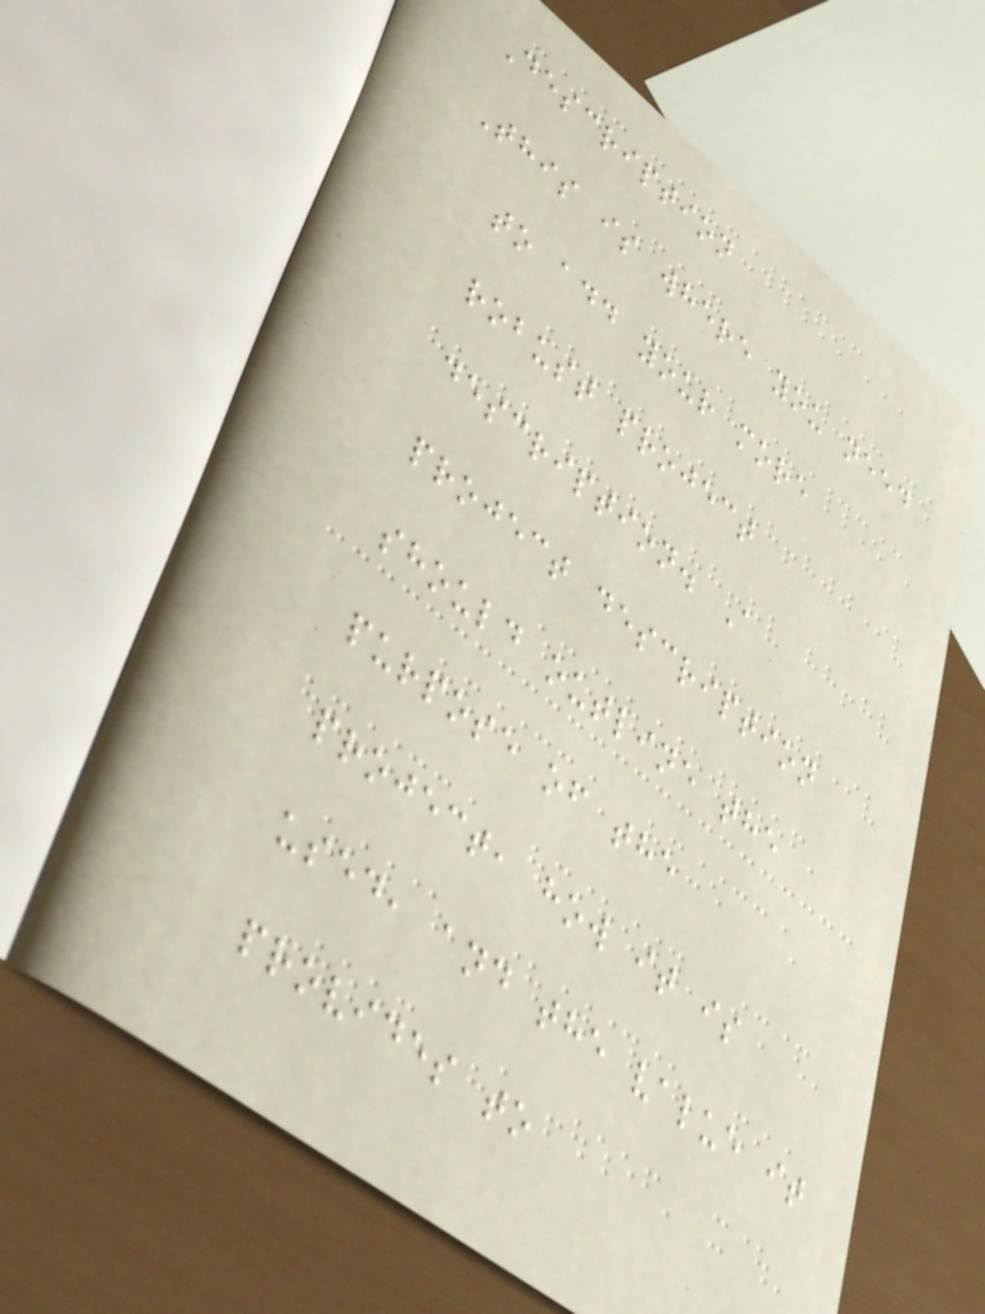Description
This is where you need
to add your more
robust project
description. A
project description
should outline the
purpose of the
project, how it is
used, and the value it
provides to
